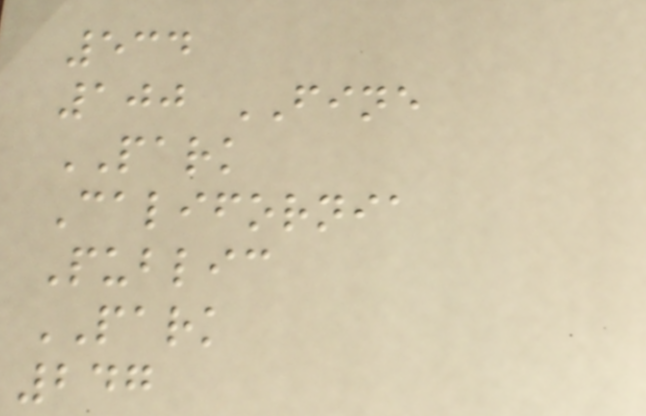534
100 FINE
PARK
California
Public
PARK
247
